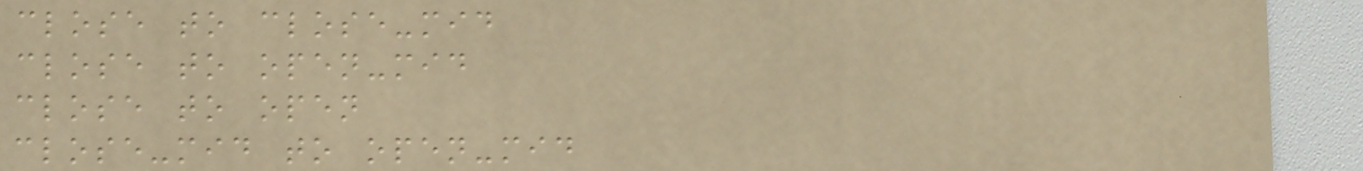close to close-mid
close to open-mid
close to open
close-mid to open-mid
